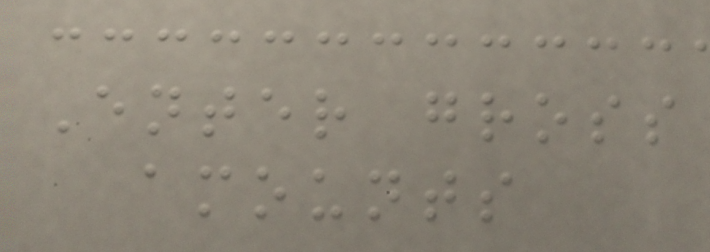Enter gross
amounts
